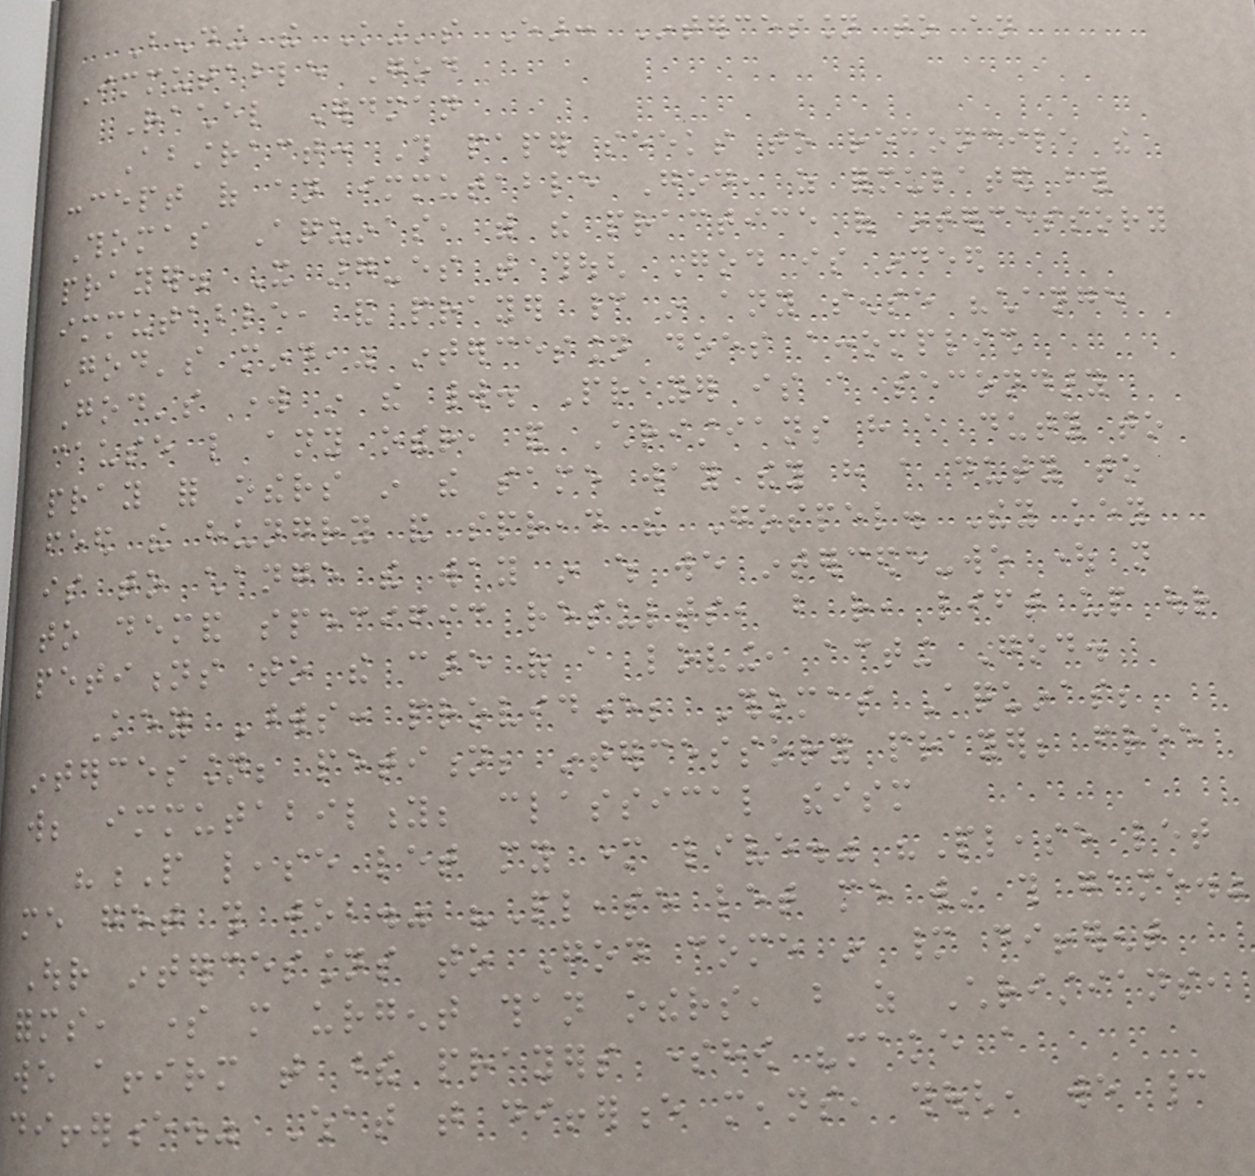Bending the King's Ear: Intercession to an
Immutable God
Rachel Erdman
Abstract: This paper seeks to reconcile the
concept of an immutable God, as formulated by
Thomas Aquinas, with the practice of intercessory
prayer. It argues that though God is indeed
immutable, and prayer cannot in any sense "change
God's mind," intercession does accomplish
God's work in the world. Prayer is a secondary
cause like any other, and Christians have a duty to
pray for others in the same way they have a duty to
feed the hungry and spread the Gospel. They key
is to change the way in which we intercede-we ought not
to demand specific results, but rather, lift up our
petitions to the care of a loving, acting God.
Key Words: providence; Thomas Aquinas;
intercession; petition; intercessory prayer; free
will; immutability; classical theism
"P lease let my mother live." "Please let
me get this job." "Please let me win this game."
Our intercessions to God come in many different
forms, some more urgent than others, but as Christians,
we affirm that these prayers somehow "make a
difference." What that difference means, though, we cannot
